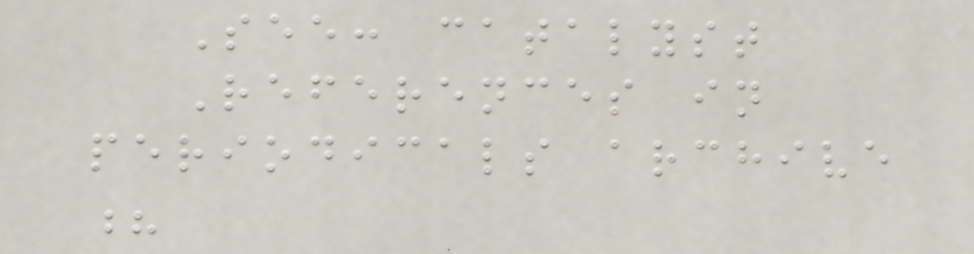See: catalyst
References in
periodicals archive
?
